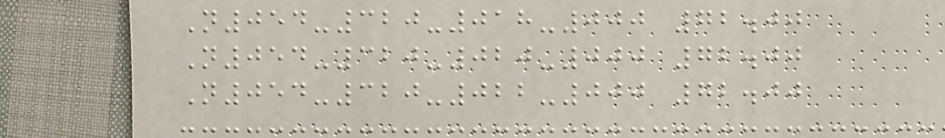N054-320-018-000 72.00
N054-320-020-000 72.00
N054-320-022-000 72.00
